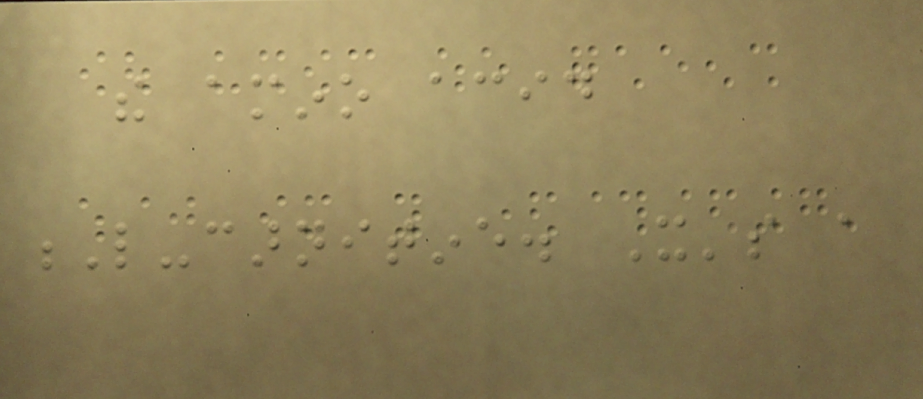the amino acid
L-carnitine. It's a
